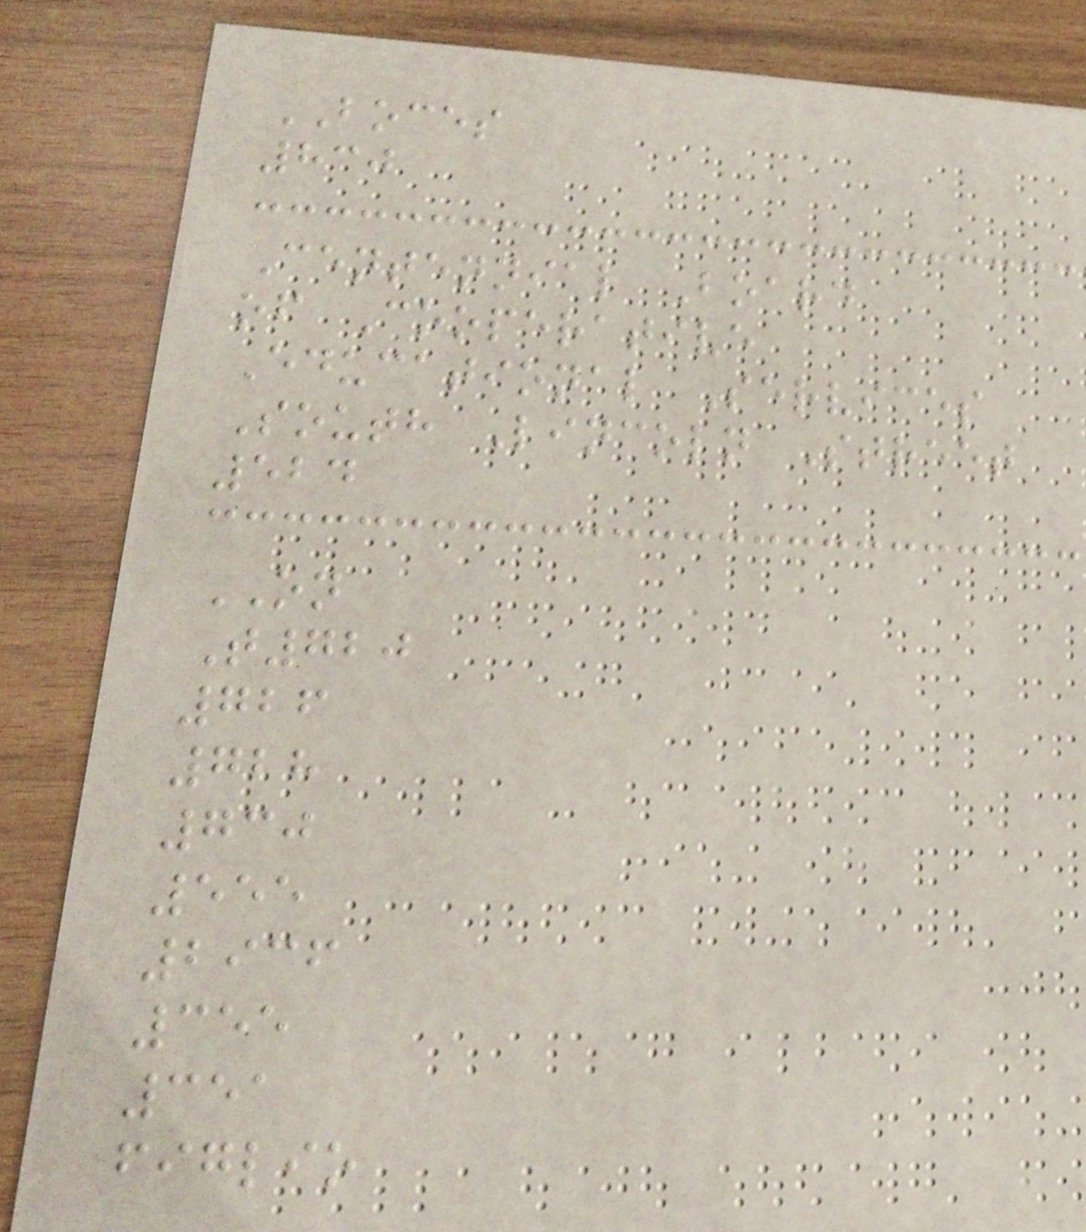BOCES
830
Centennial Board
of Cooperative
Educational Services
South Lincoln Street
524
ON
T720
726
728
730
555
2936
355
351
figlio
